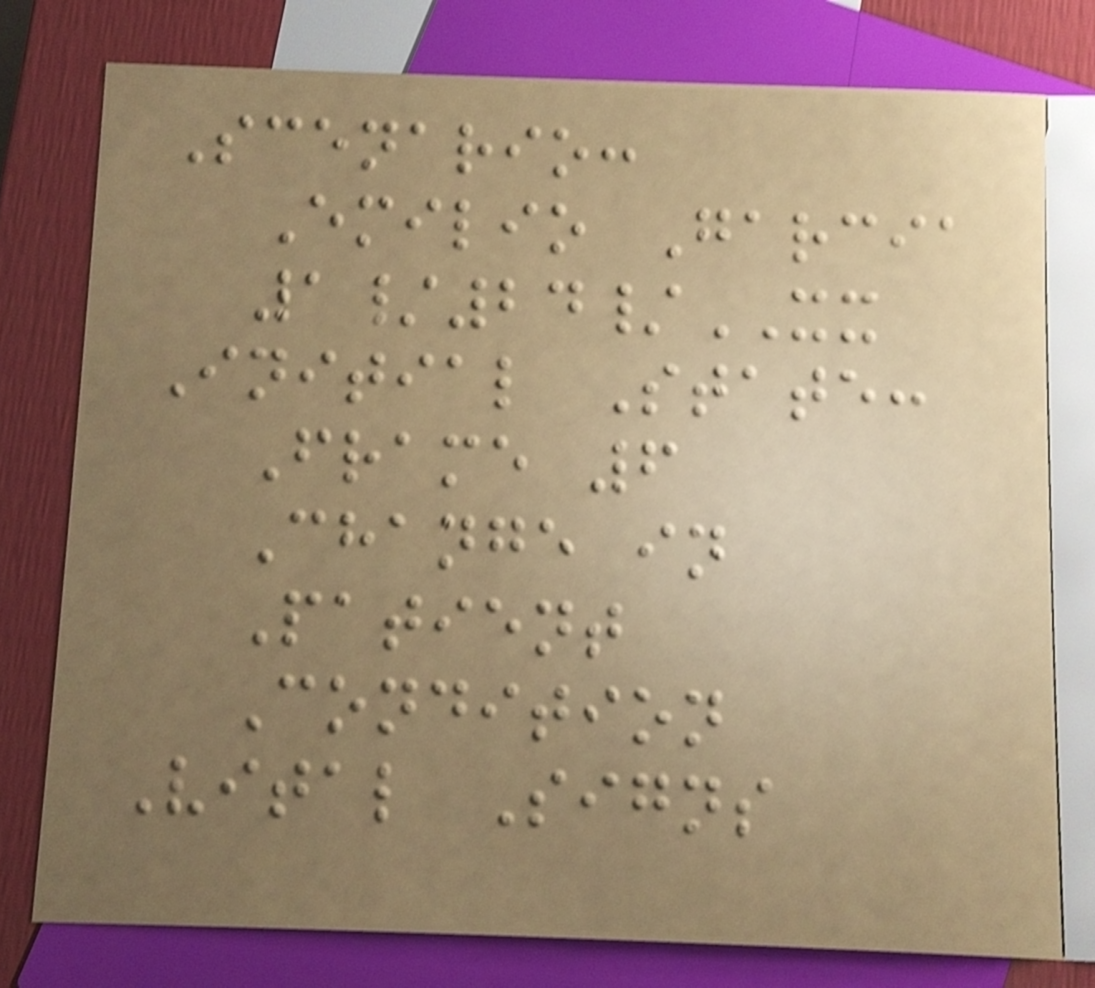Scenario:
Emilio Garcia
1/24/XX
Initial State:
Frame 6
Change in
Patient
Condition
Vital Signs
